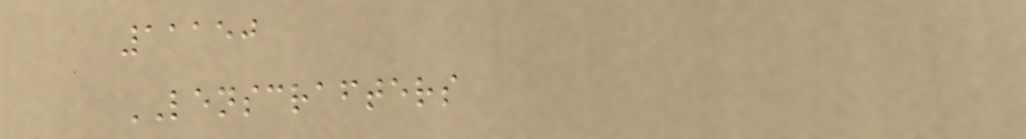11150
LENSCRAFTERS
